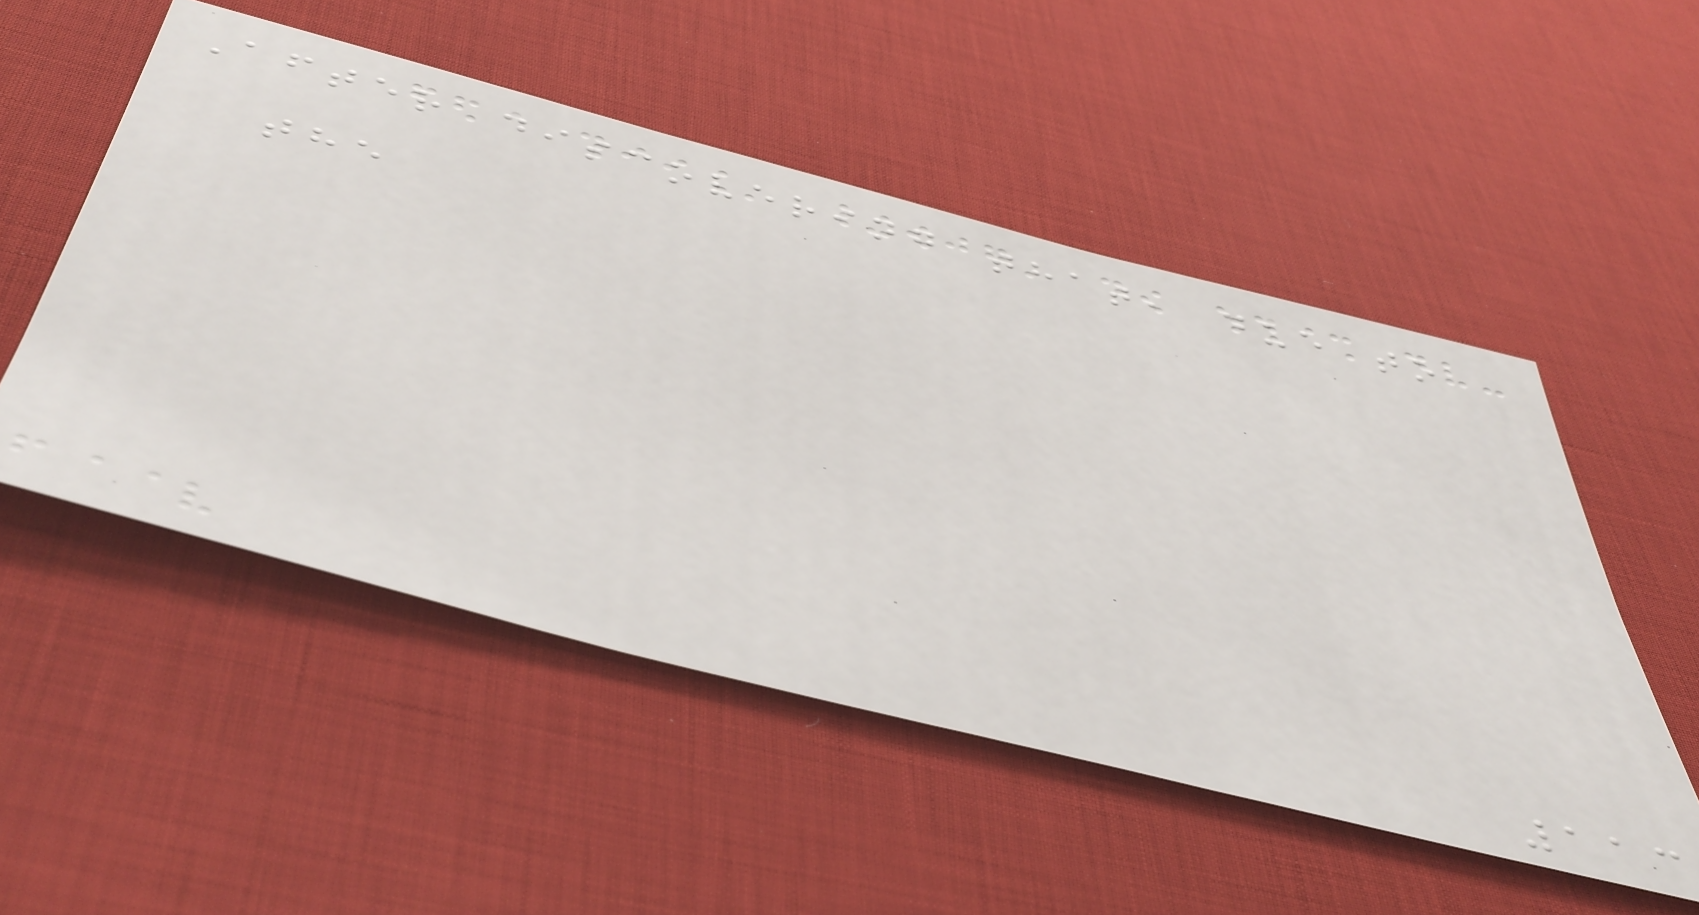After discovering that, due to
the
113
